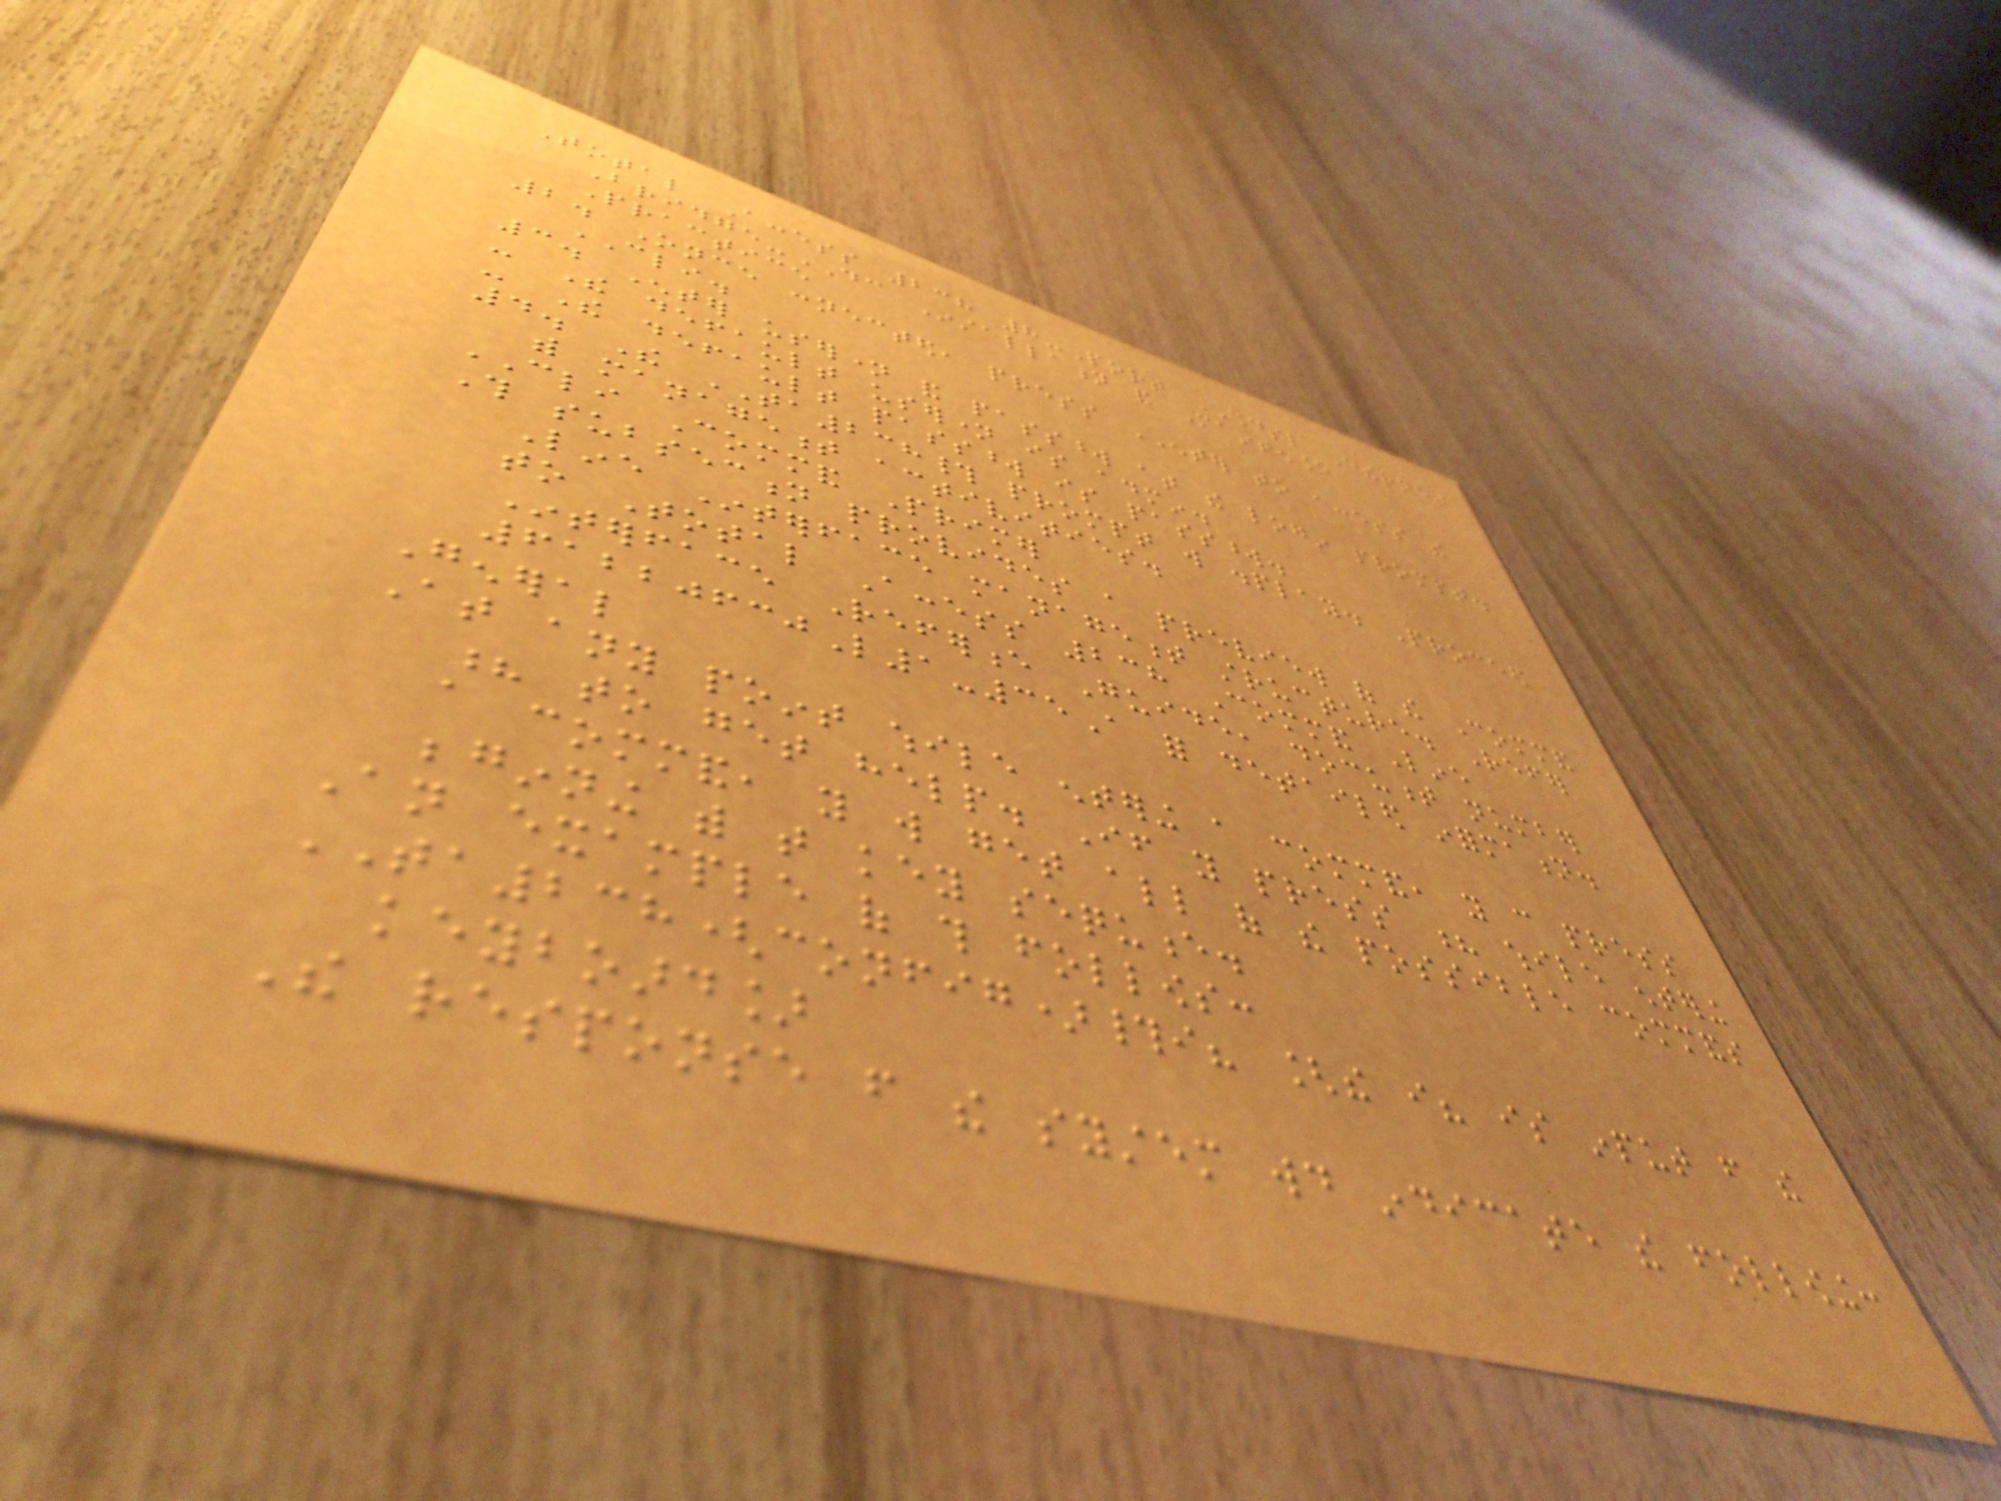Total Access 238 8-Port SHDSL Ethernet
Bridge-DC Installation and Maintenance
Practice
2. Once connected, press ENTER to access the
CLI.
3. Enter username and password at the login prompt.
- The default username is admin.
- The default password is password.
4. The TA238# prompt will display. Proceed
with management activities.
CLI Command Primer
This subsection provides a preview of the Command
Line Interface management structure. Refer
to Total Access 238 Command Line
Interface Reference Guide, document number
61220630L1-35A for detailed information.
General
At any point while entering a command, you can press
? to get help. If you press ? while entering
a command, you will get all of the possible commands
beginning with that key sequence.
An example of this follows:
TA238(config)#i? [the i? is input from the
keyboard]
The response from the system would indicate the following:
